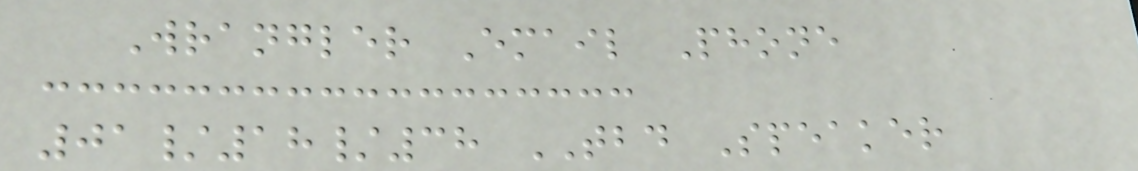Wrangler Email Phone
01/18/38 TBD Speaker
